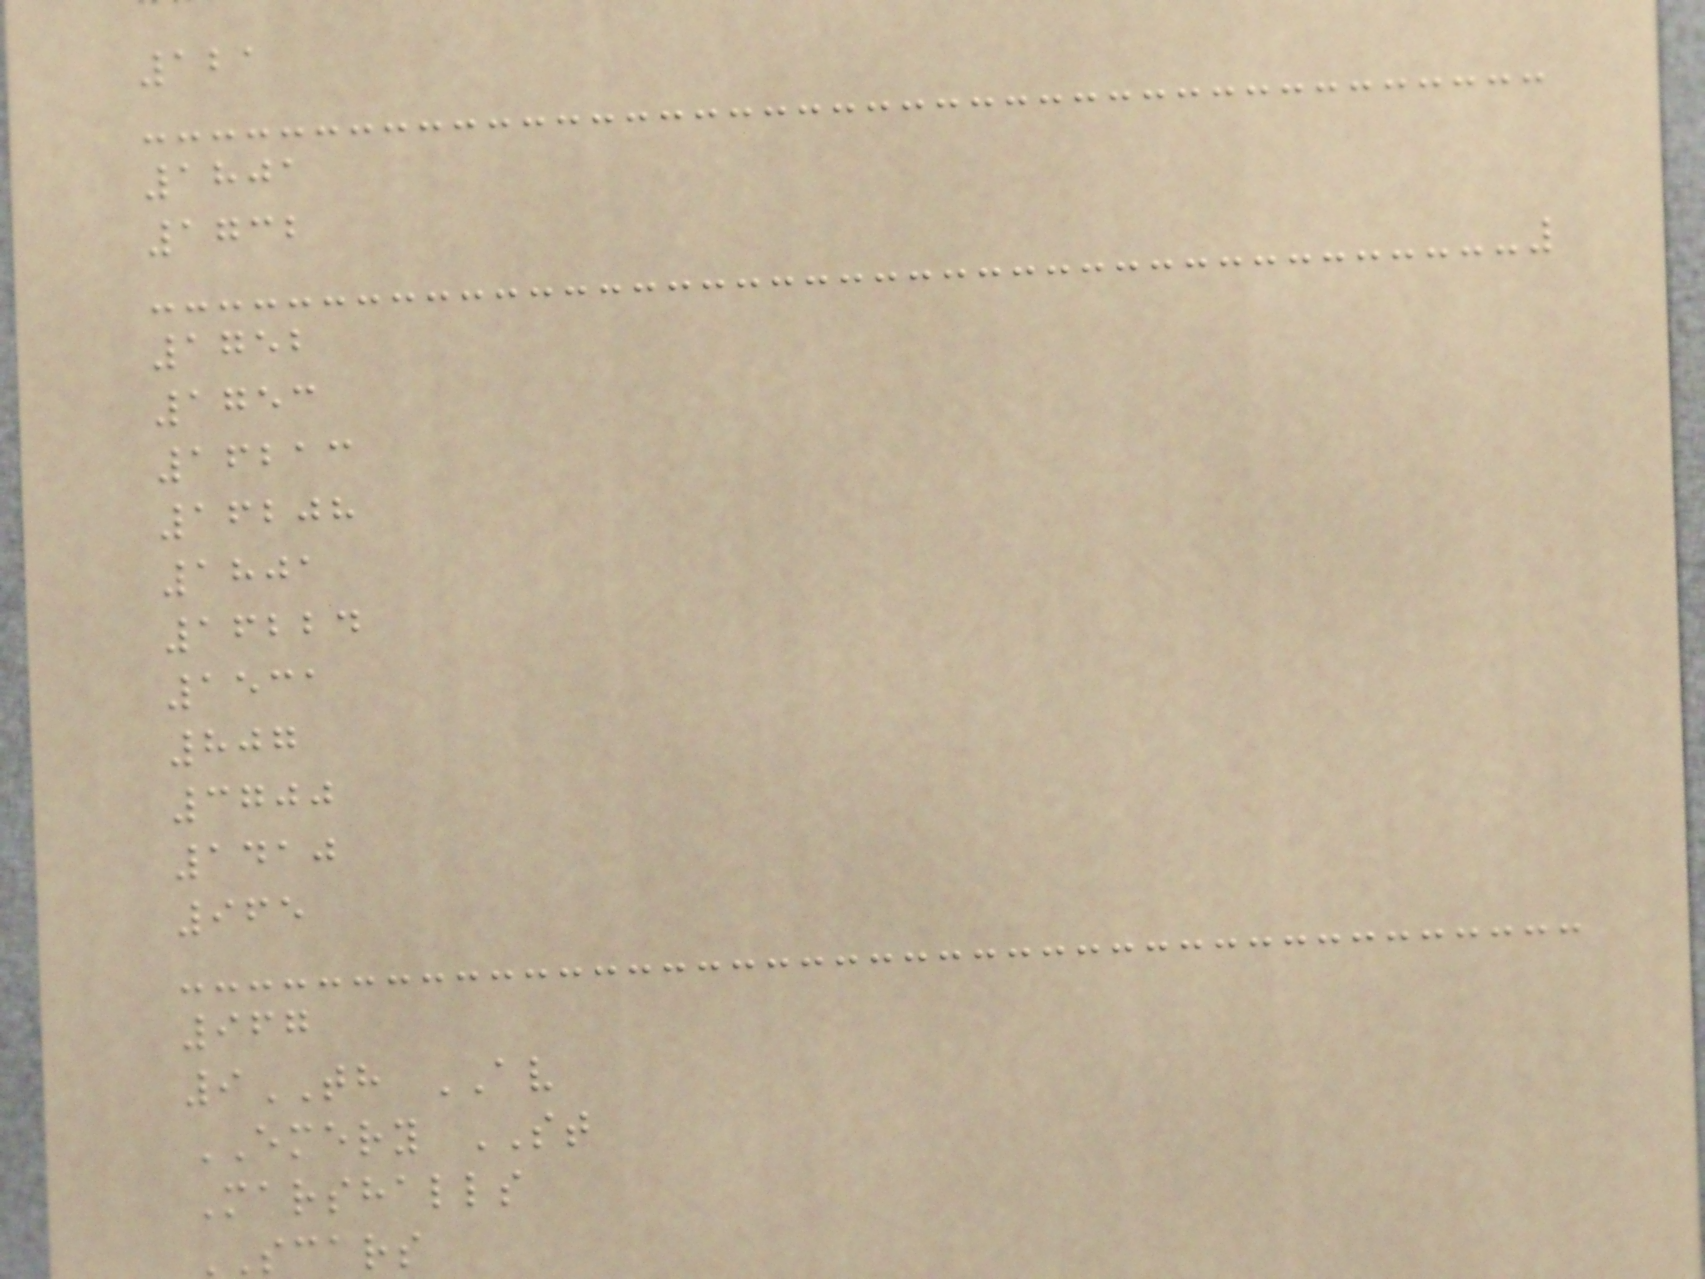121
1801
1732
1752
1753
16213
16208
1801
16224
1531
807
3700
1410
965
967
9TH AV
EMERY ST
Marshalls
SCARS
